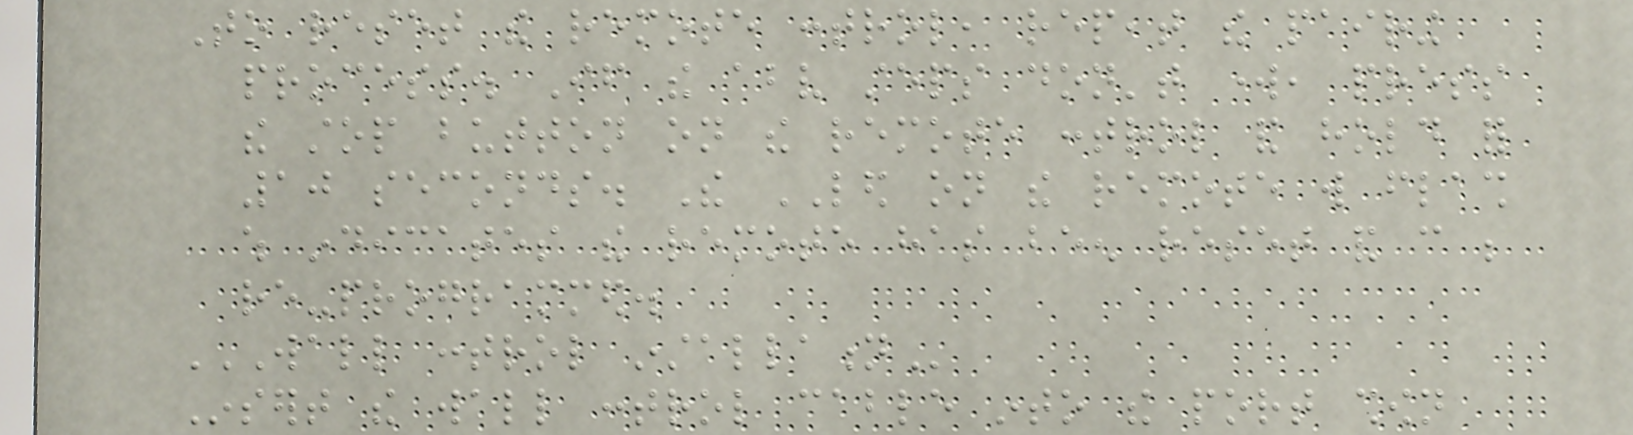To reset the remote control, repeat the pairing
process. If the above steps don't work, press
the stop button on the remote control and hold for
10 seconds. The LED on the remote will flash
which indicates the remote has been reset and can be
re-programmed.
WALL CONTROL INSTALLATION
Insert the wall control cable into the port shown
